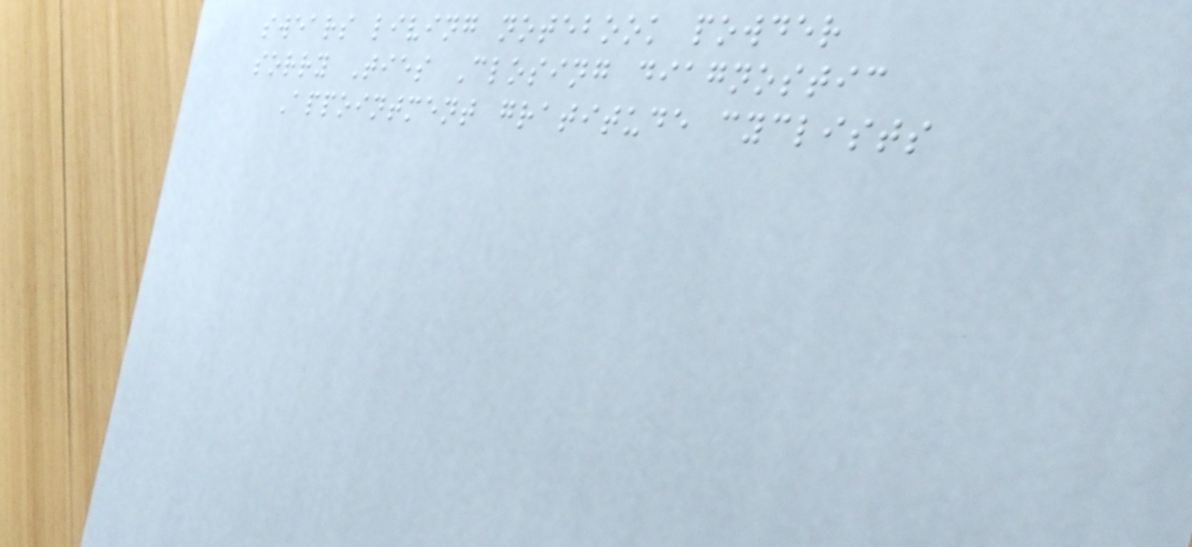swears living notebook powder
sorry Ties Closing diagnostic
Appointment gratitude cyclists
